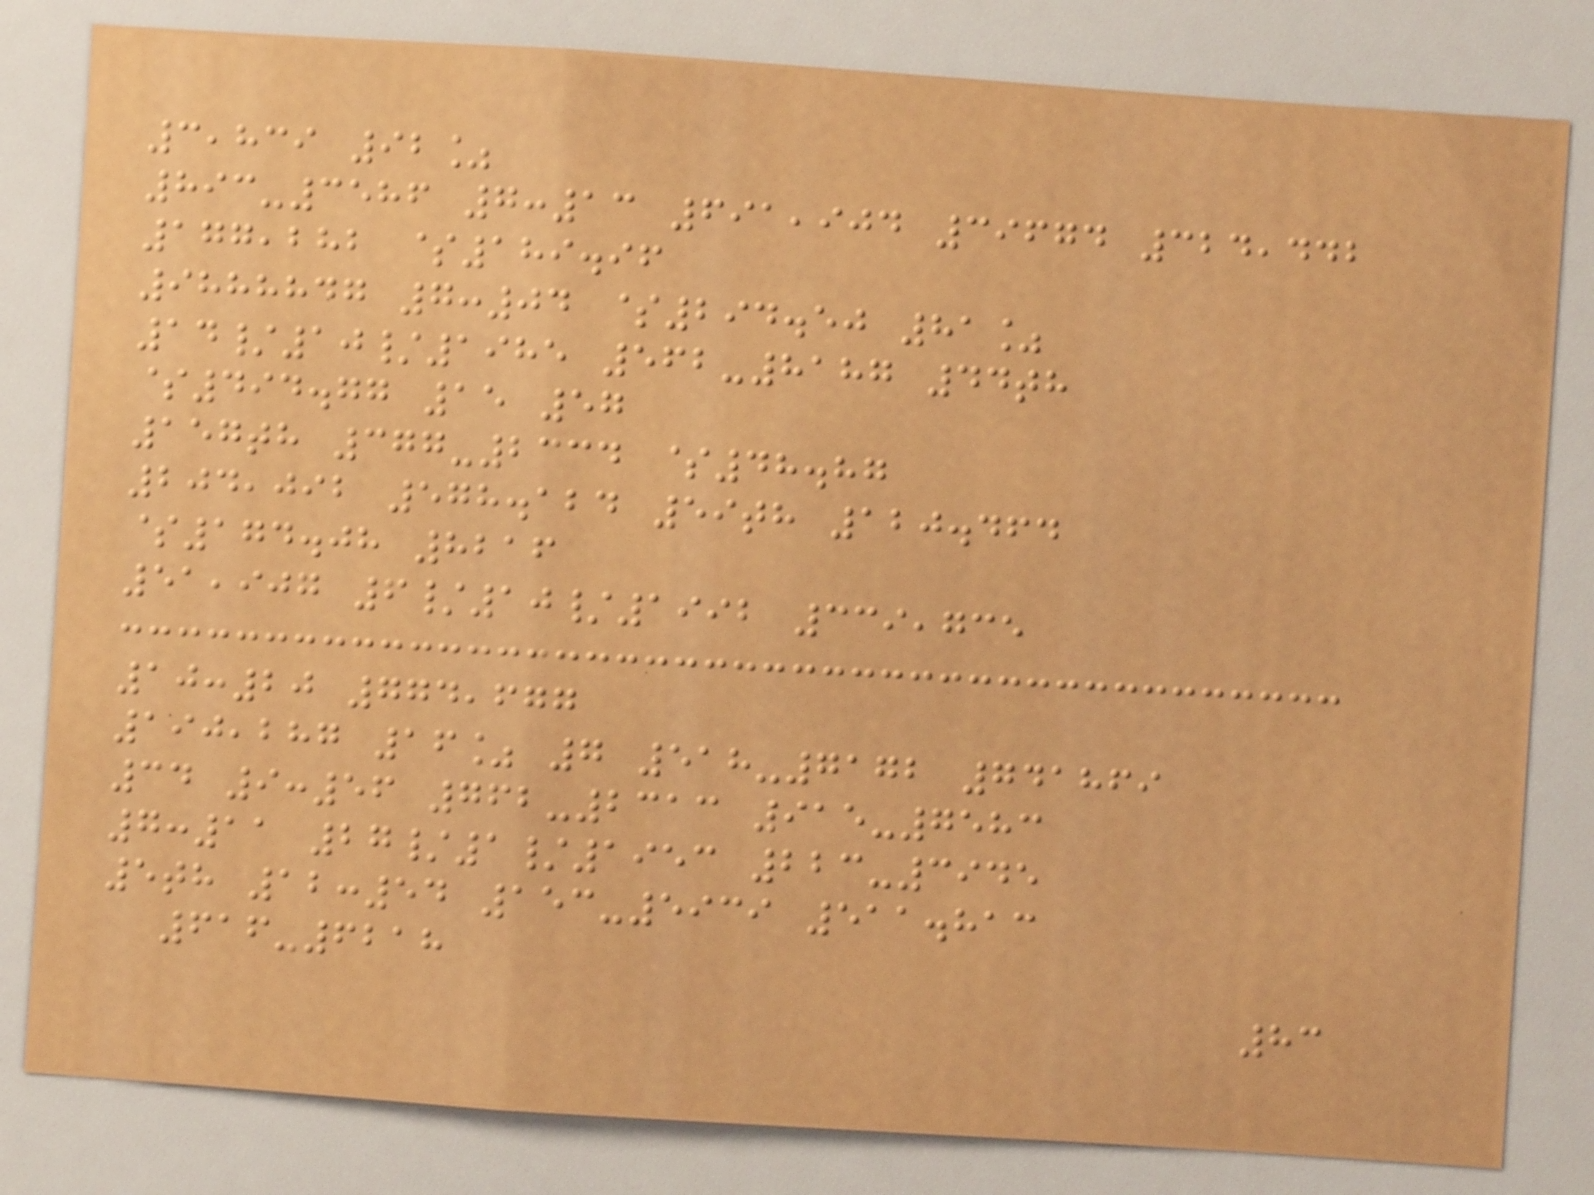3,839 92%
893-3586 7:13 691,904 39674 324,442
177,282 $189.96
9888847 7:04 $294.50 81%
14/10/1985 562-8187 44th
$494.77 15 57
157th 377-2334 $48.87
204,092 578.124 59th 120.464
$174.08 8216
51,907 6/10/1992 339,735
10:20 774,677
190,287 16% 7 518-7172 741869
34 9:56 762-2313 915-7583
7:11 27/1/1953 223-3945
5th 12:54 153-5939 511.813
616-6218
83
